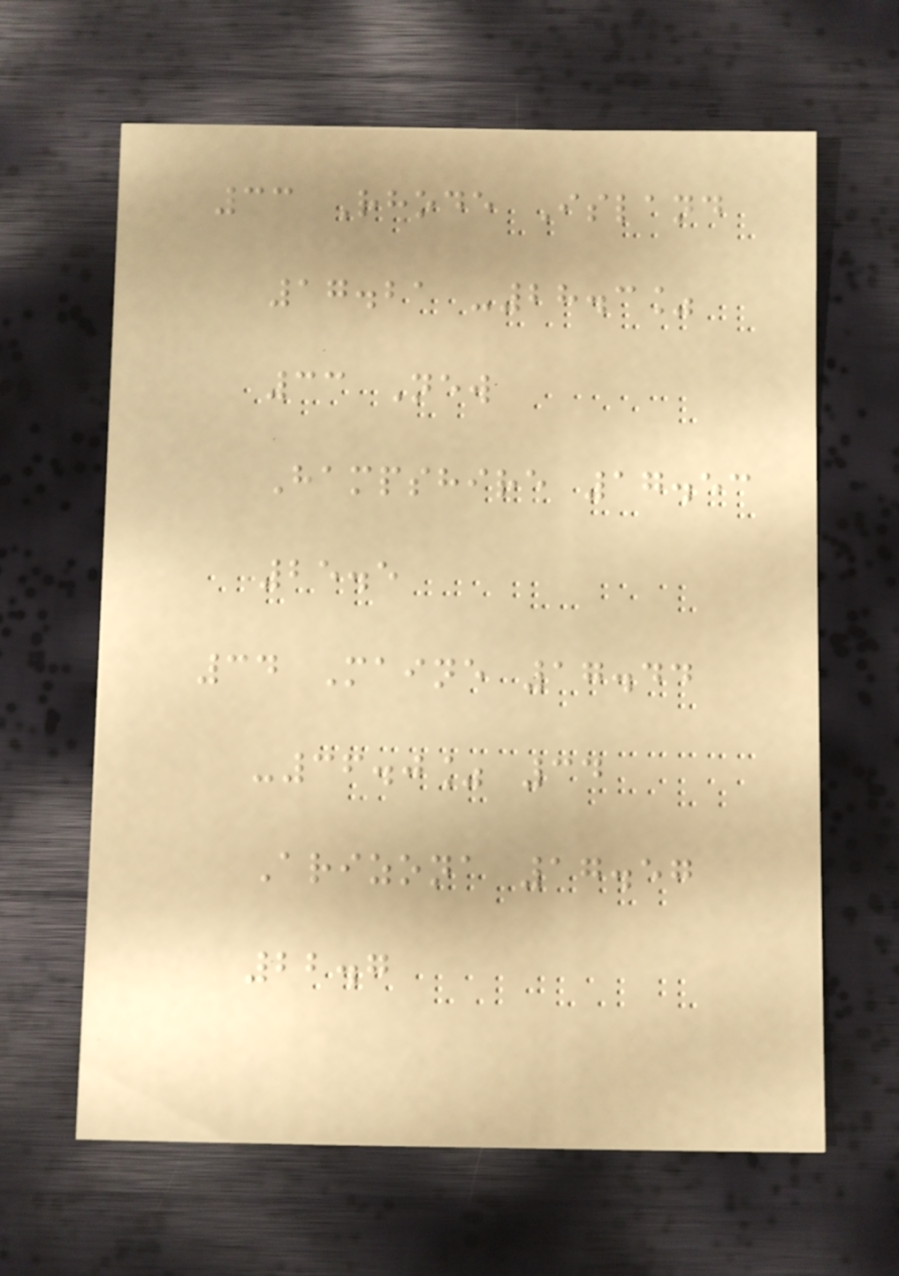33 Rhode Island
17.21 -28.3%
33 New
Hampshire 17.53
25.5
34 Maine 17.44
-36.0% 34
Arizona 17.57
22.7
